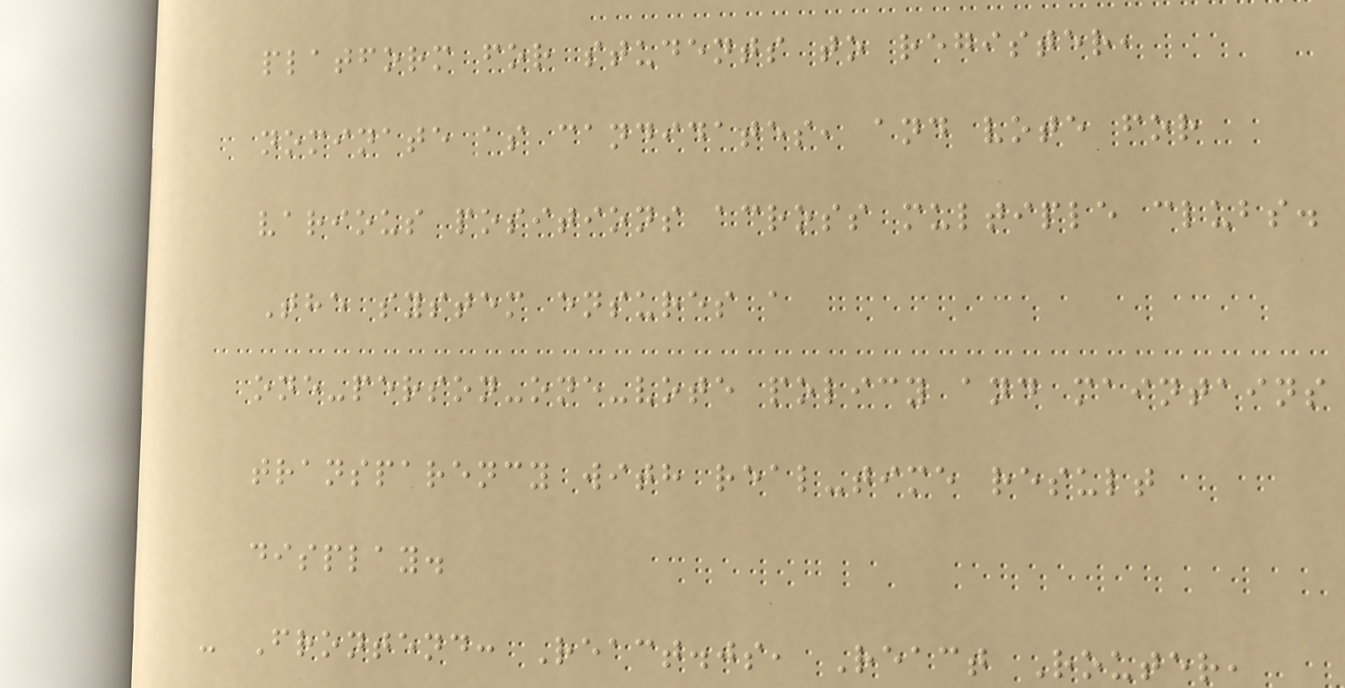platform for students to register,
nominate as candidates, and vote for
various positions across multiple clubs.
The system ensures a
one-person-one-vote policy and maintains
transparency with real-time result
display.
- Frontend: React.js, React Router,
